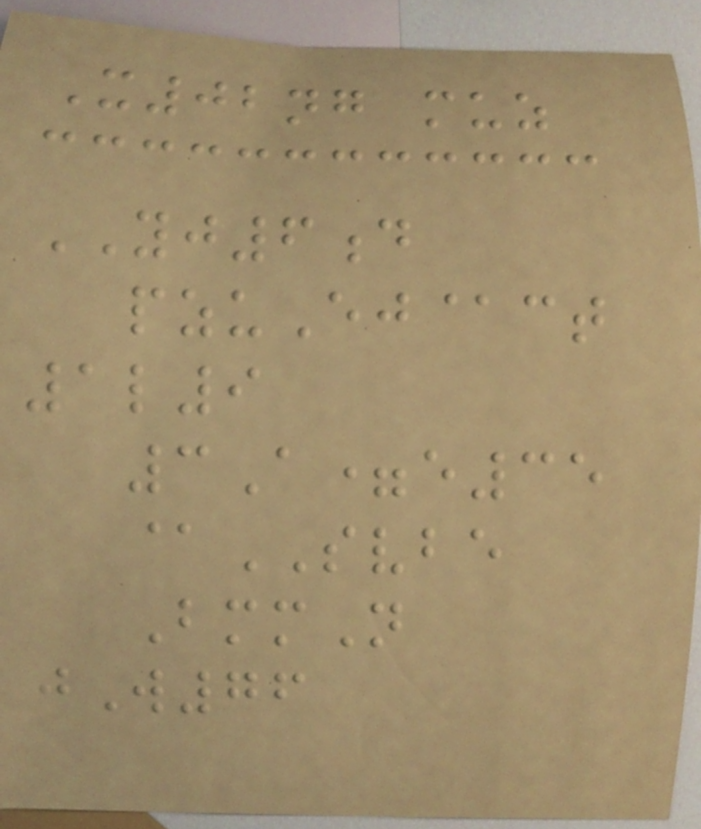X02ng muz
YJ6d
pzuEj@ct
1l9
3A=e35
@SVBE
BmmN
jW76
